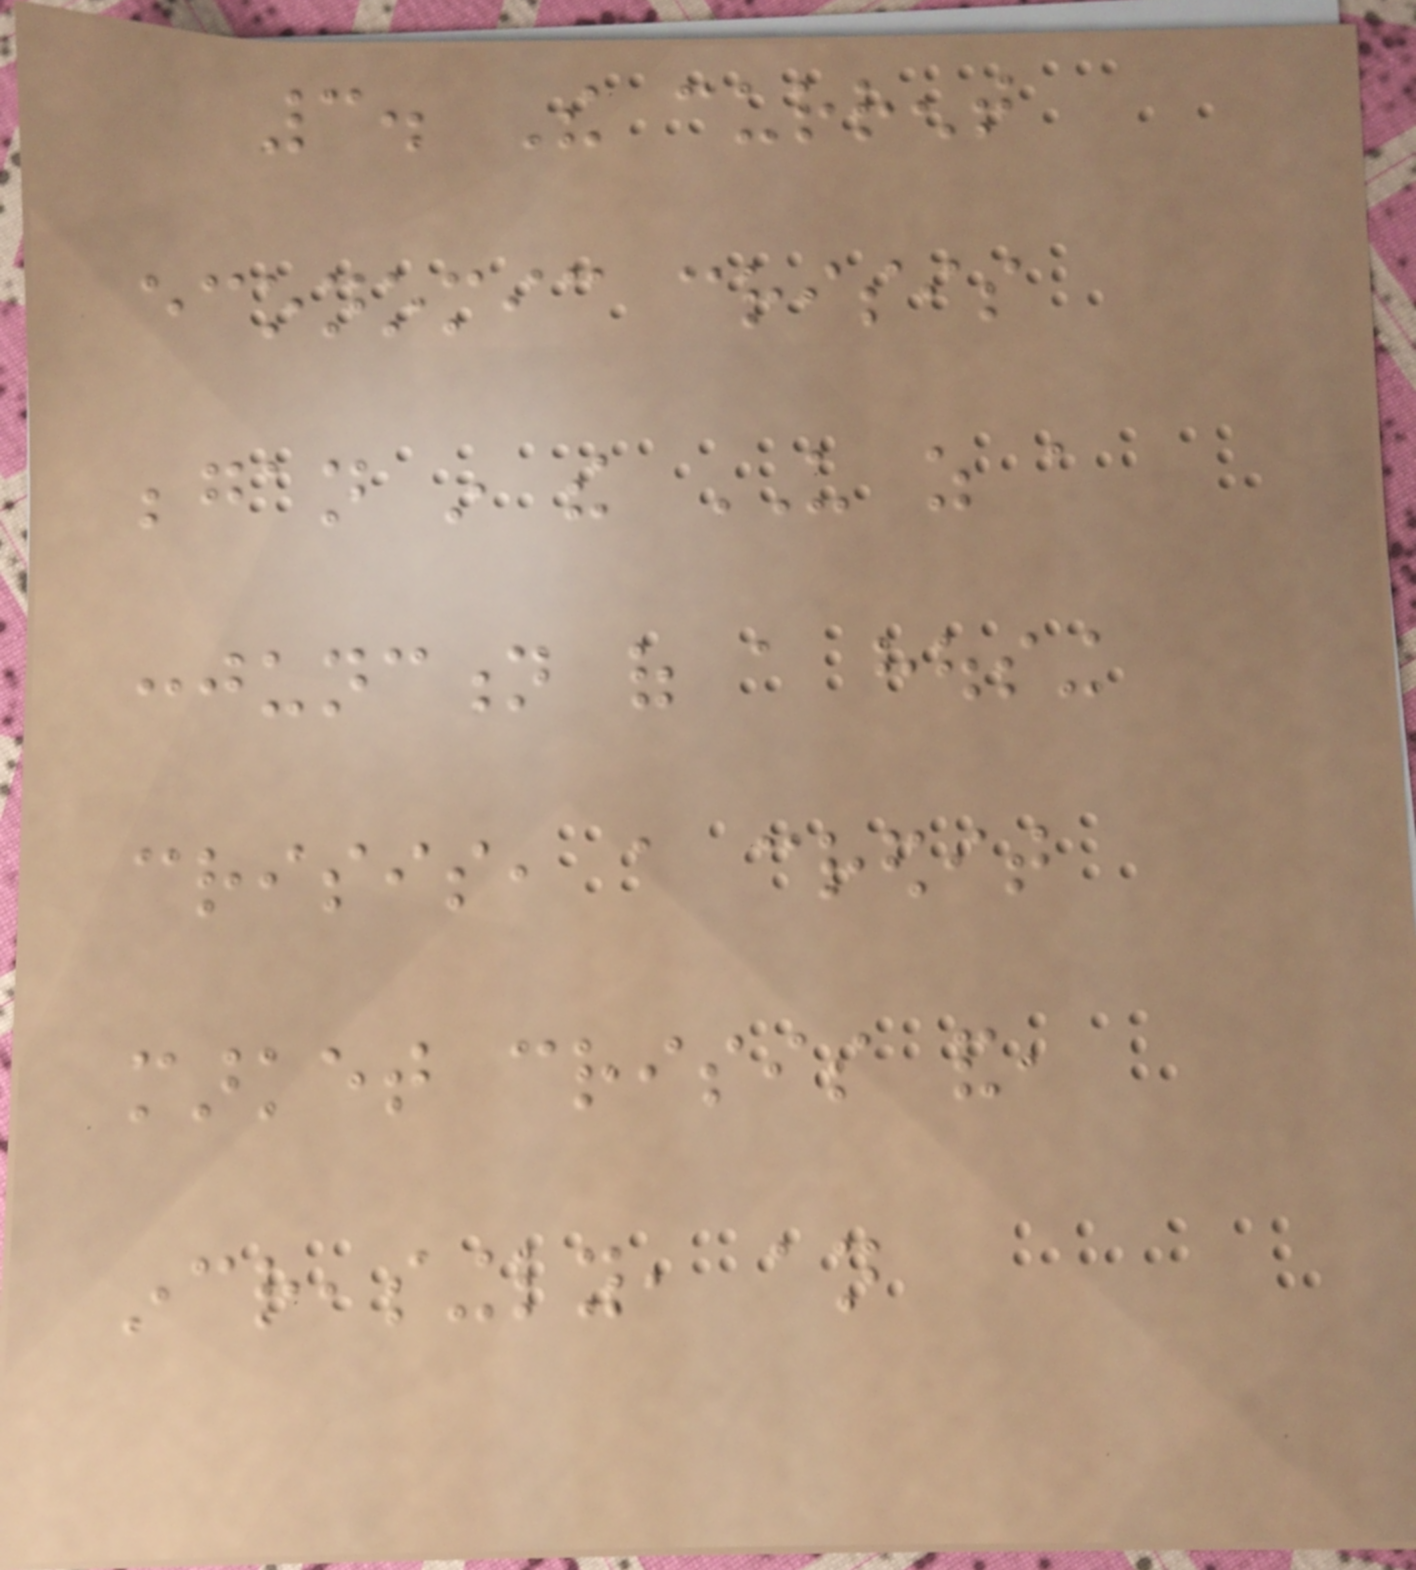3. The current
economic crisis
began in the US as a
conjunction of a housing
crisis, a credit
market crisis and,
increasingly, an
